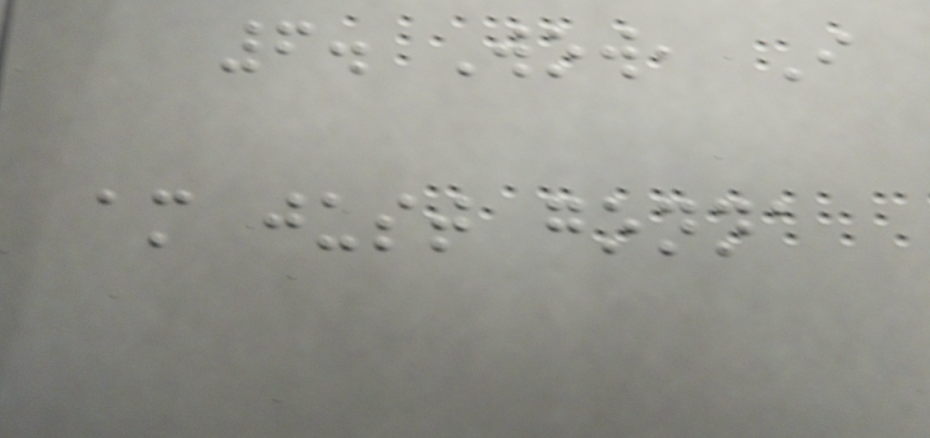6. Wow, I
am just gonna
